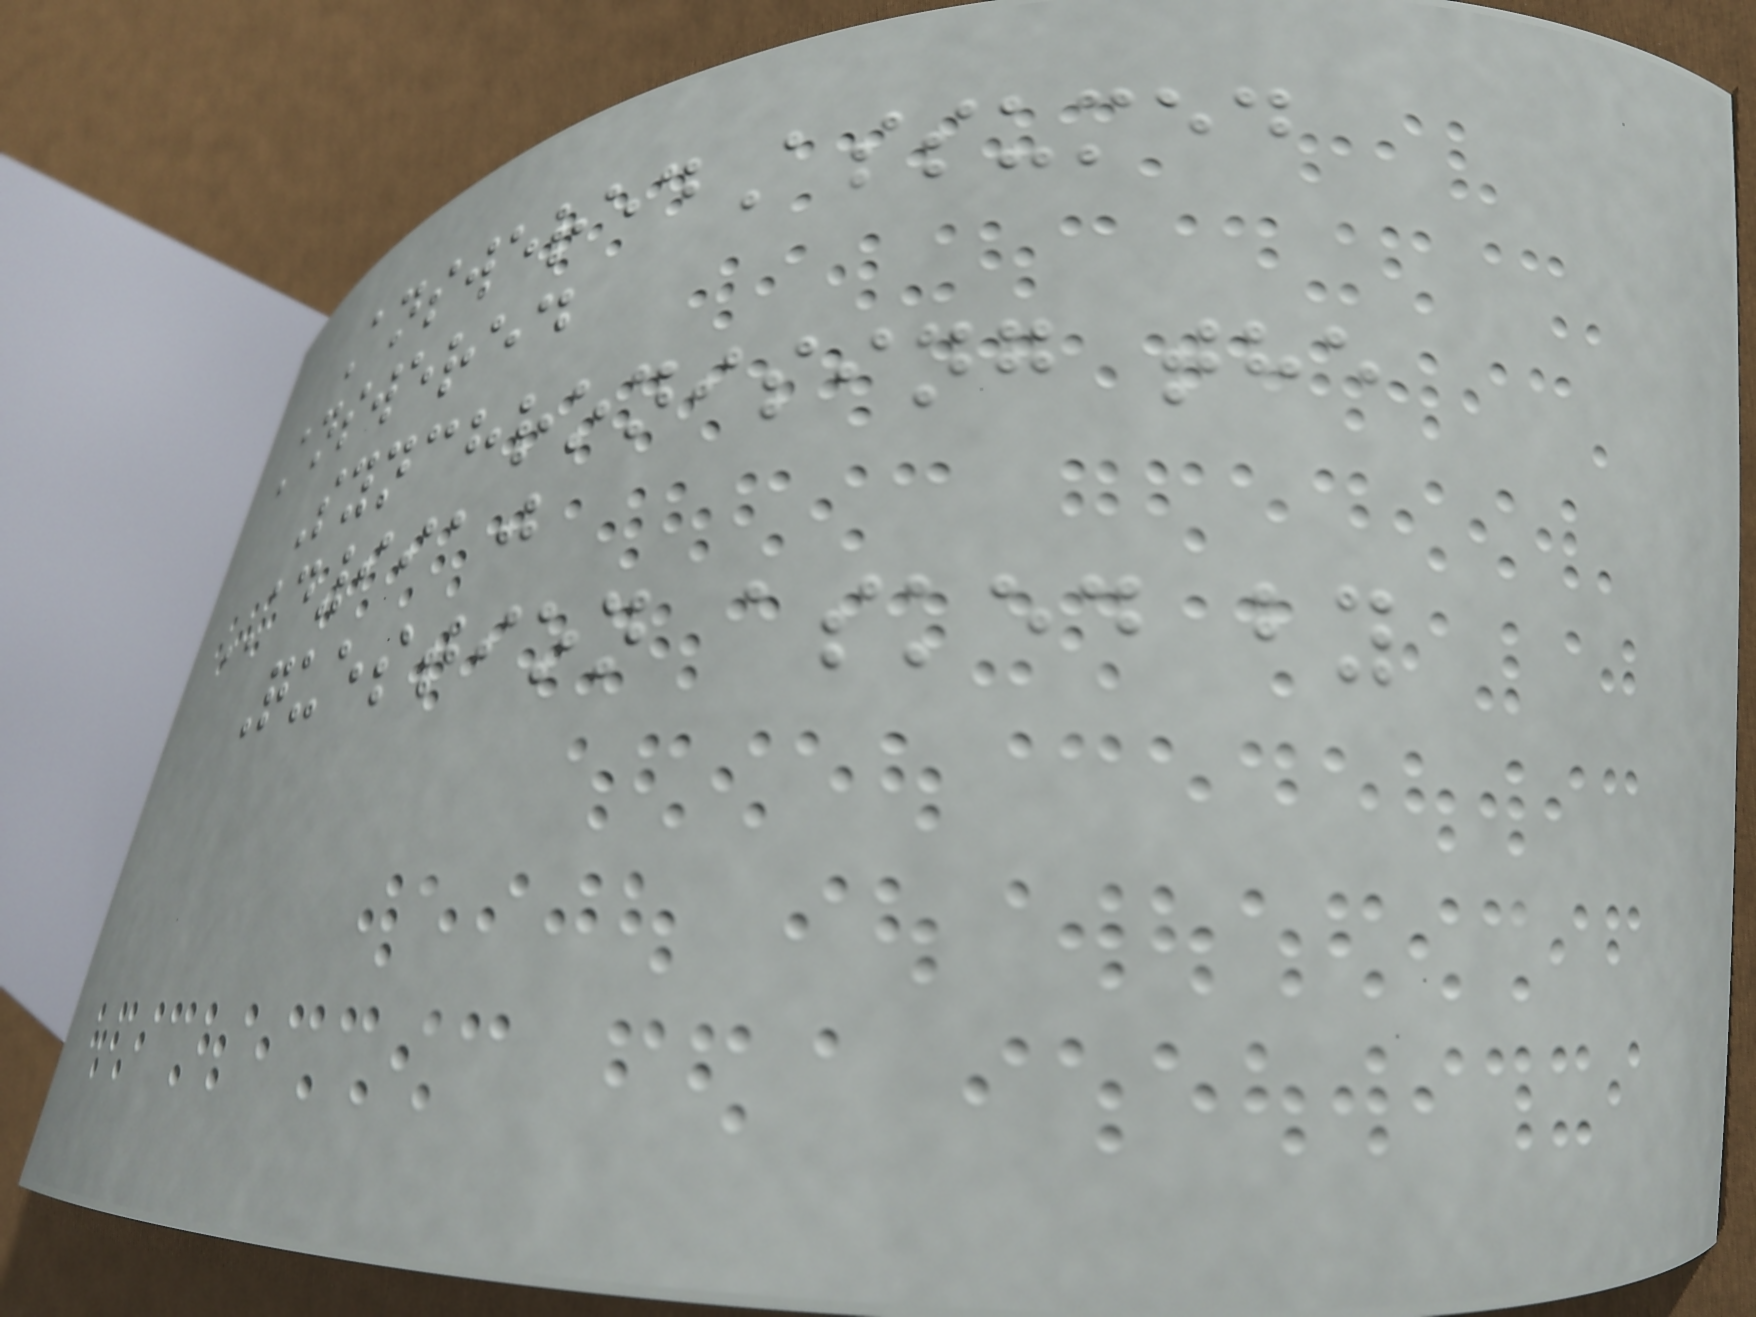AnsweredAssumed
Answered
Synchronising the
AD9910
Question asked by
